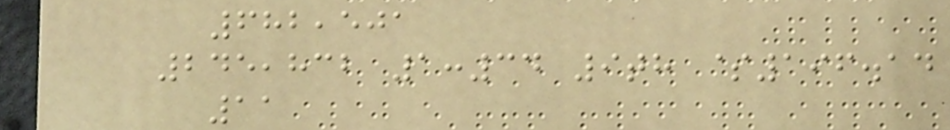682,501
245,832 1:34 9th $196.14
11
